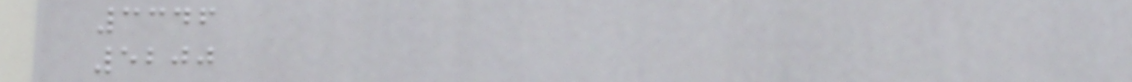3346
5200
